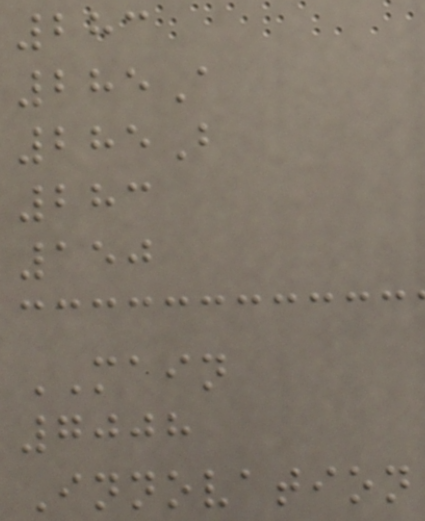283
285A
285B
283
150
MAIN
7008
Innovation
